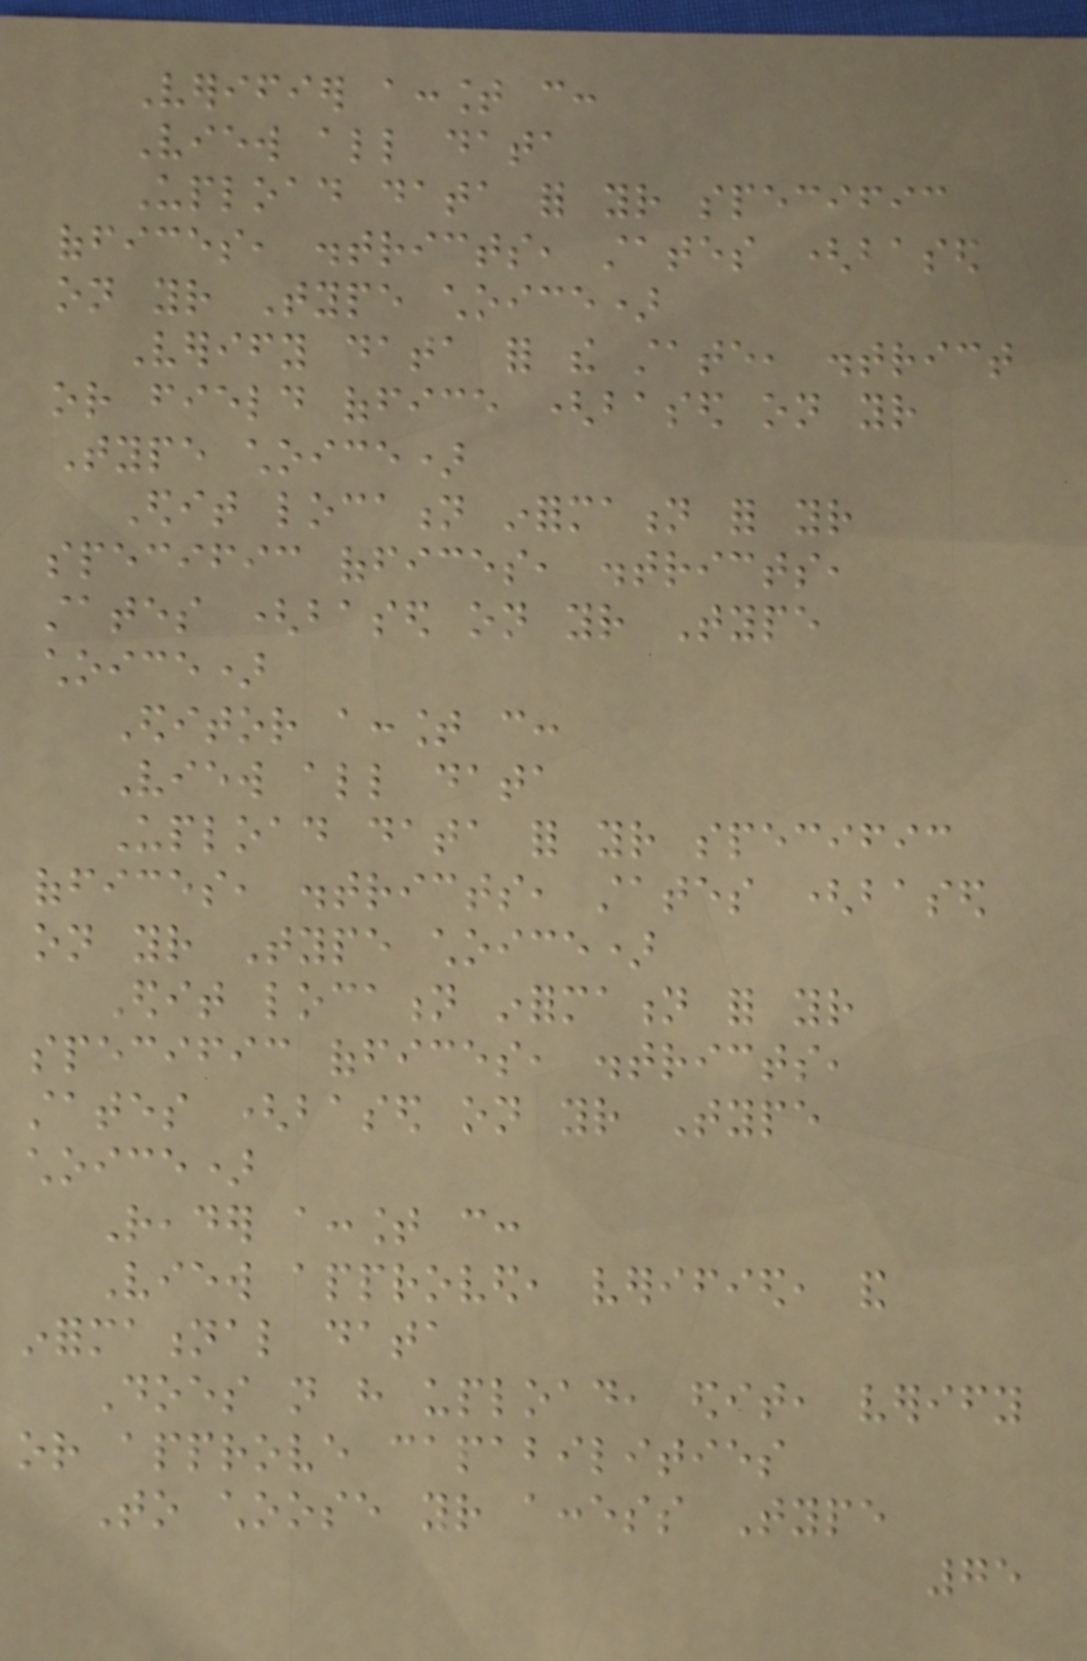Verifier account can:
View all data
Upload data for your specific
offices, districts, states (based
on your Type choice)
Verify data for the state, district
or field office (based on your
Type choice)
Edit location information for your
specific offices, districts,
states (based on your Type
choice)
Editor account can:
View all data
Upload data for your specific
offices, districts, states (based
on your Type choice)
Edit location information for your
specific offices, districts,
states (based on your Type
choice)
Reader account can:
View approved, verified, and
informational data
Does not have upload, edit, verify
or approve capabilities
To choose your access Type
75
